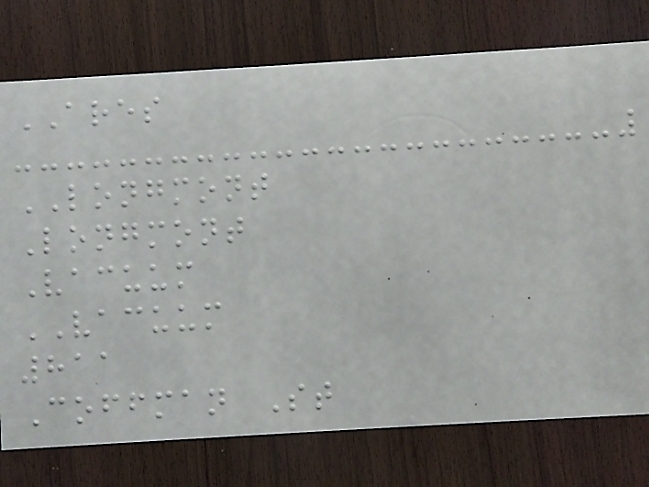ARES
LONGMONT
Longmont
Vacuum
VACUUM
811
Coffman St
